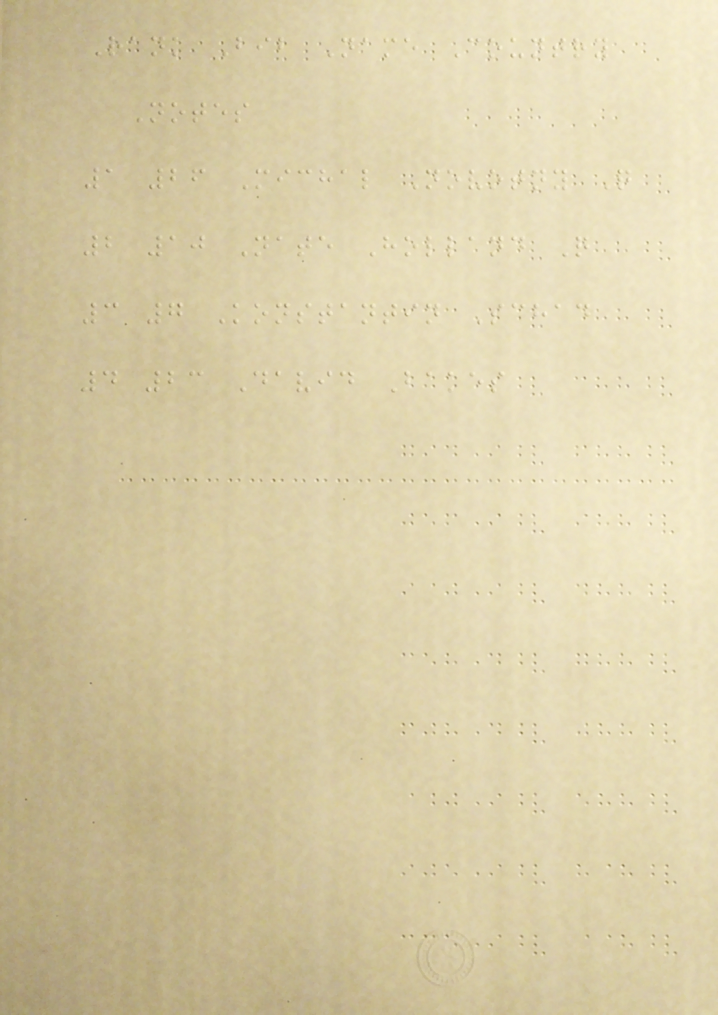Rank Bib Name Country
Notes
1 26 Michal Novotny Q
2 10 Nate Holland Q
3 7 Konstantin Schad
4 23 David Bakes
